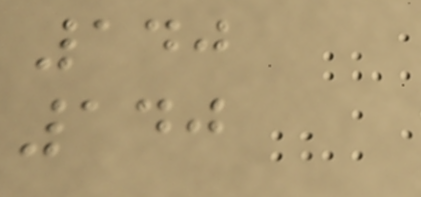140
140
